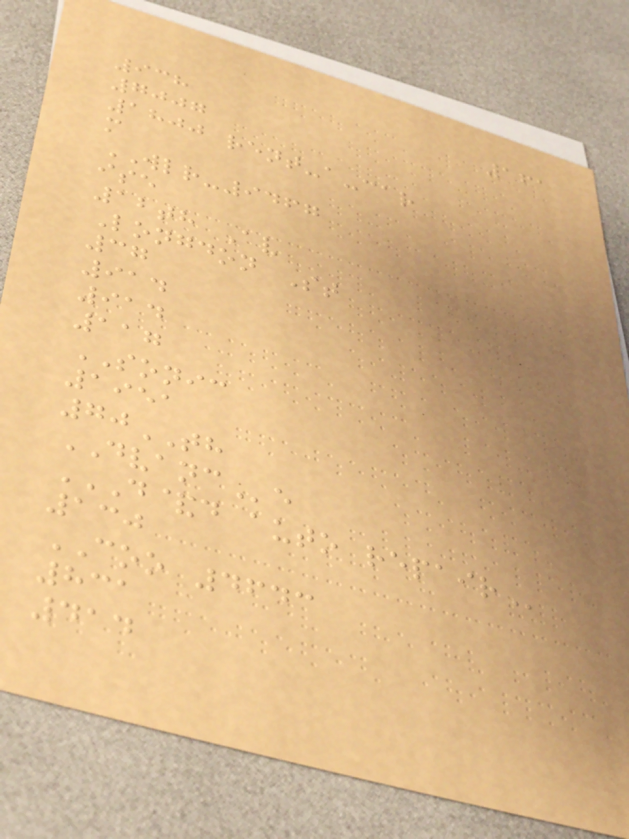161
938
7007
1800 rent-a-car
m
WLR-9467
ise
12th Av
Longdon St
37
914
914
117
SONIC
1951
70TH
DVANCe
D&D AUTO REPAIR
130
COO 4643
831
414
